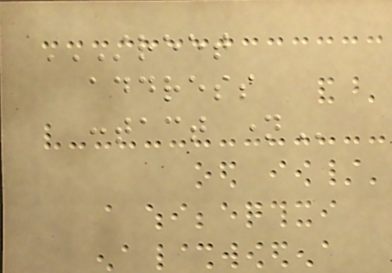STREET
ADDRESS
CONTACT NAME
